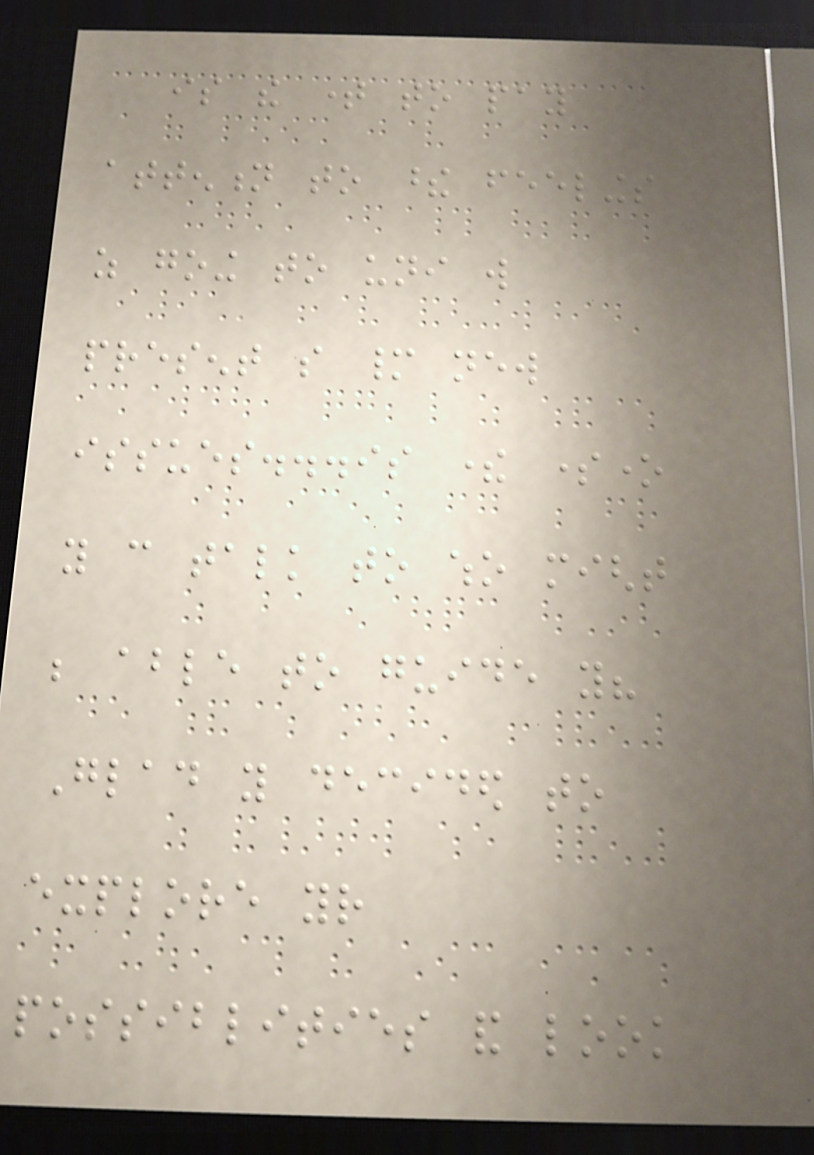is the time to pay
attention to these feelings
as going to uni will
present so many new
issues...is there someone
you can talk to who might
be able to guide you?
Glad you decided to
explore your
possiblities and look
